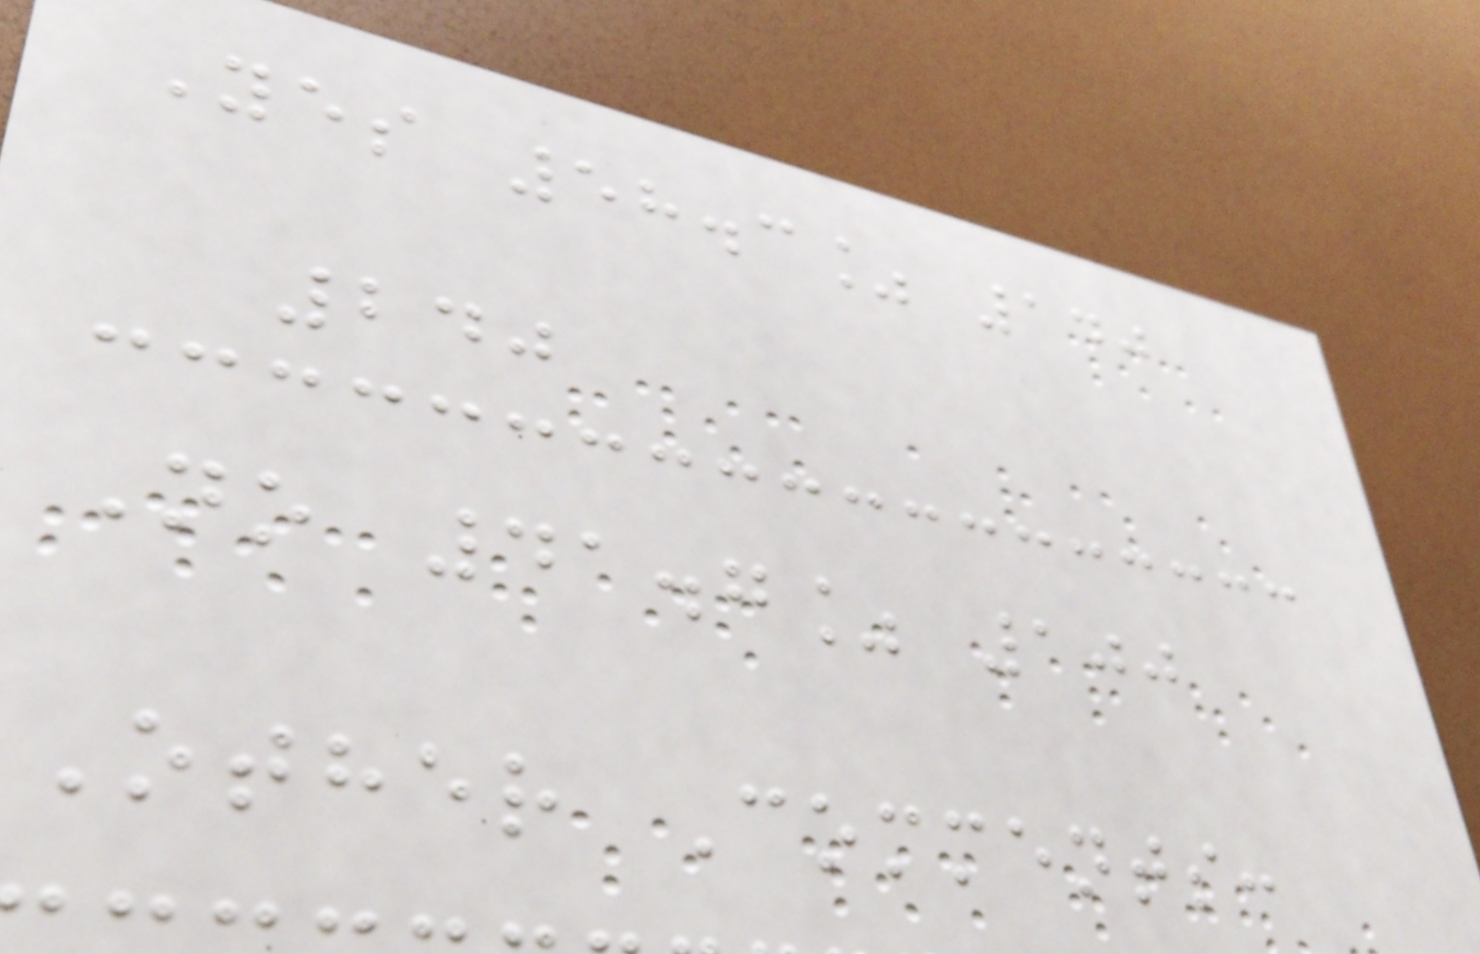Yes 58.3% 140
240
No 41.7% 100
Other Comments:
